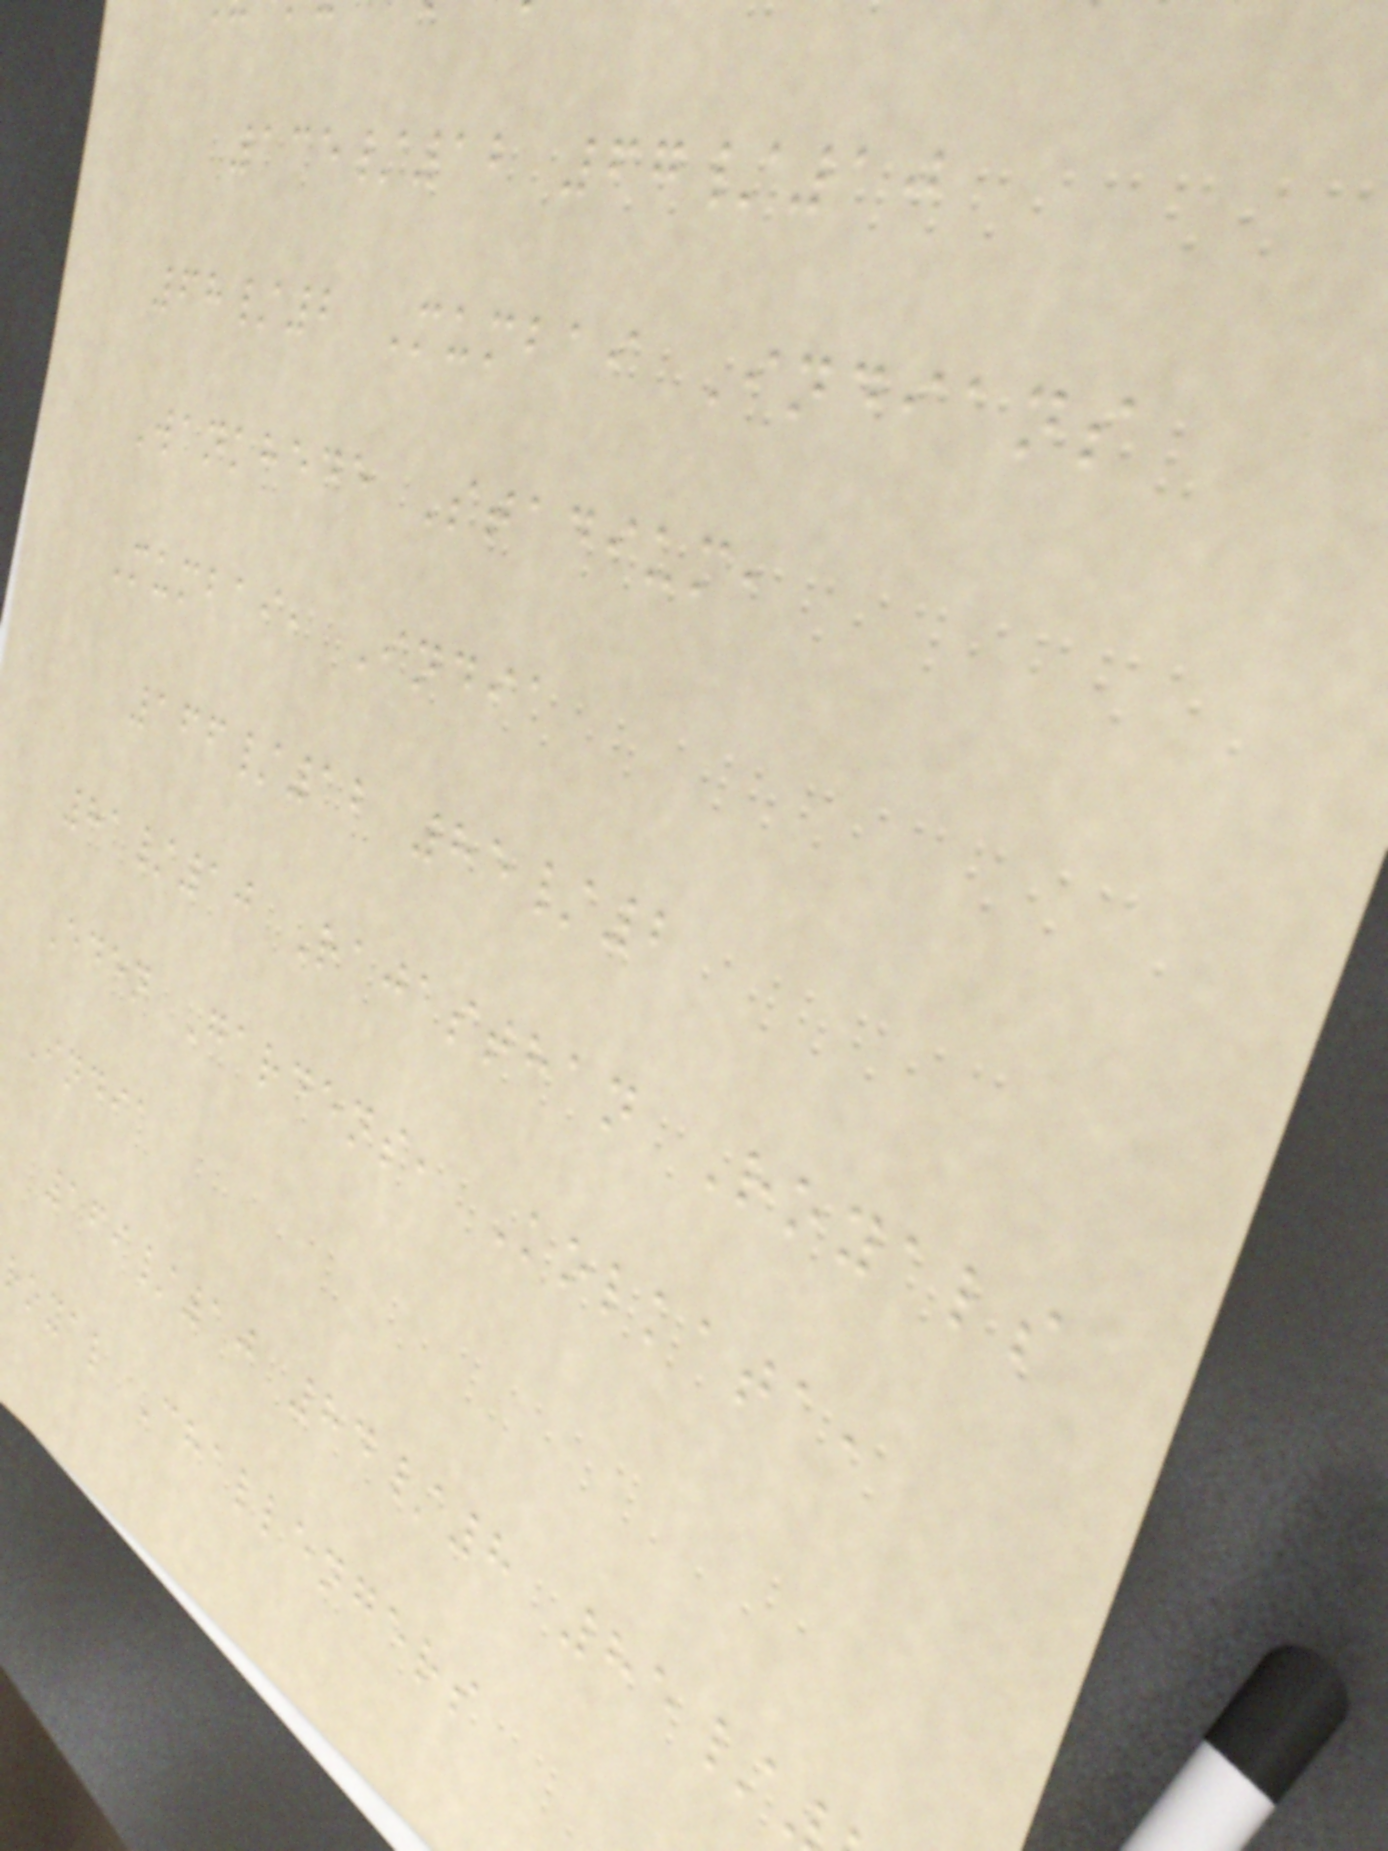135/12 67/10
68/2 Mumbai Indians
Wankhede Stadium,
Mumbai, India
166/12 85/2
81/10 Rajasthan Royals
Eden Gardens, Kolkata,
India
169/10 84/8 85/
royal Challengers
